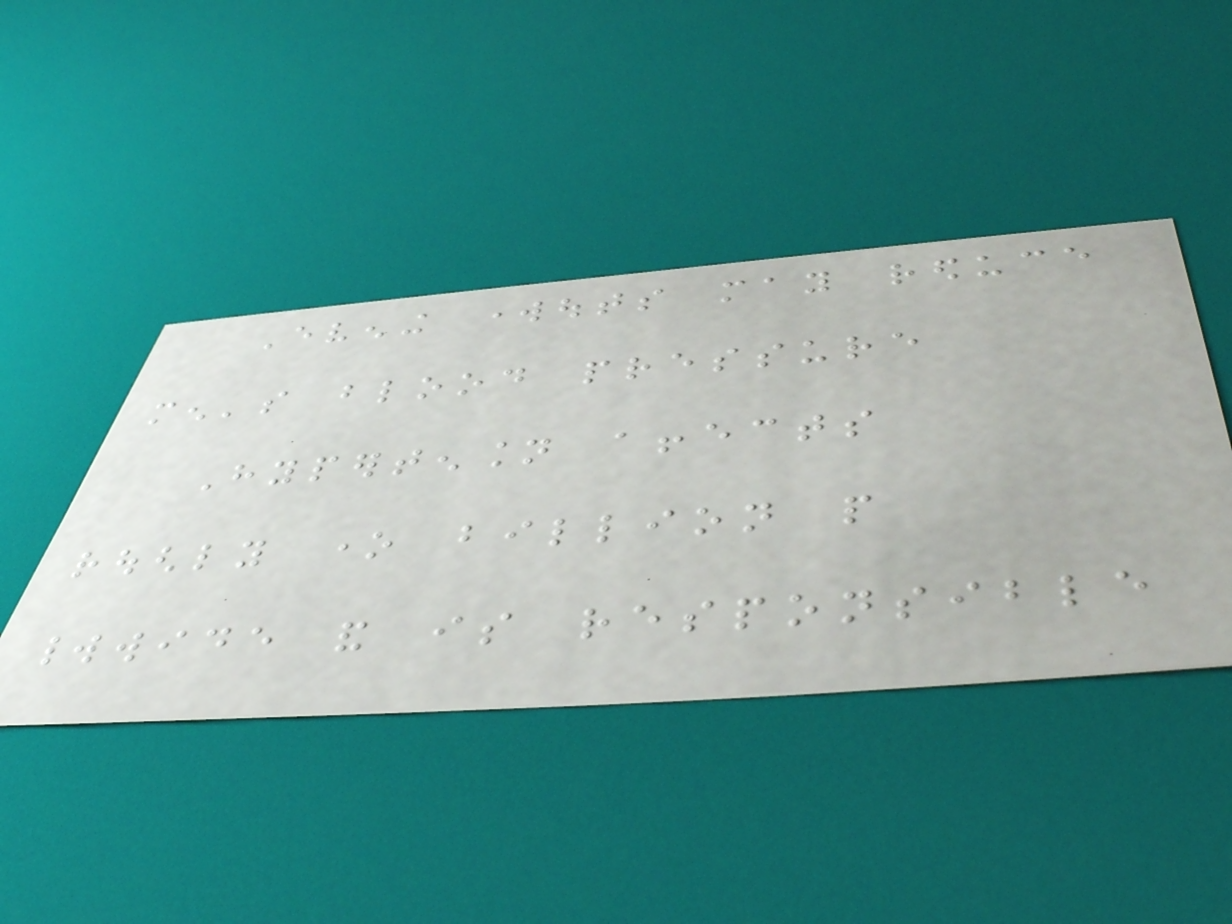Evening workouts may reduce
men's blood pressure
Hypertension affects
roughly one billion people
worldwide and is responsible
